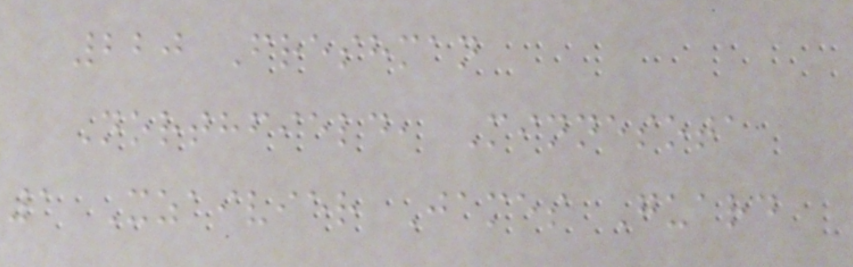220 Freshman
Northfield, Minnesota
1 Xzaivier James Guard
